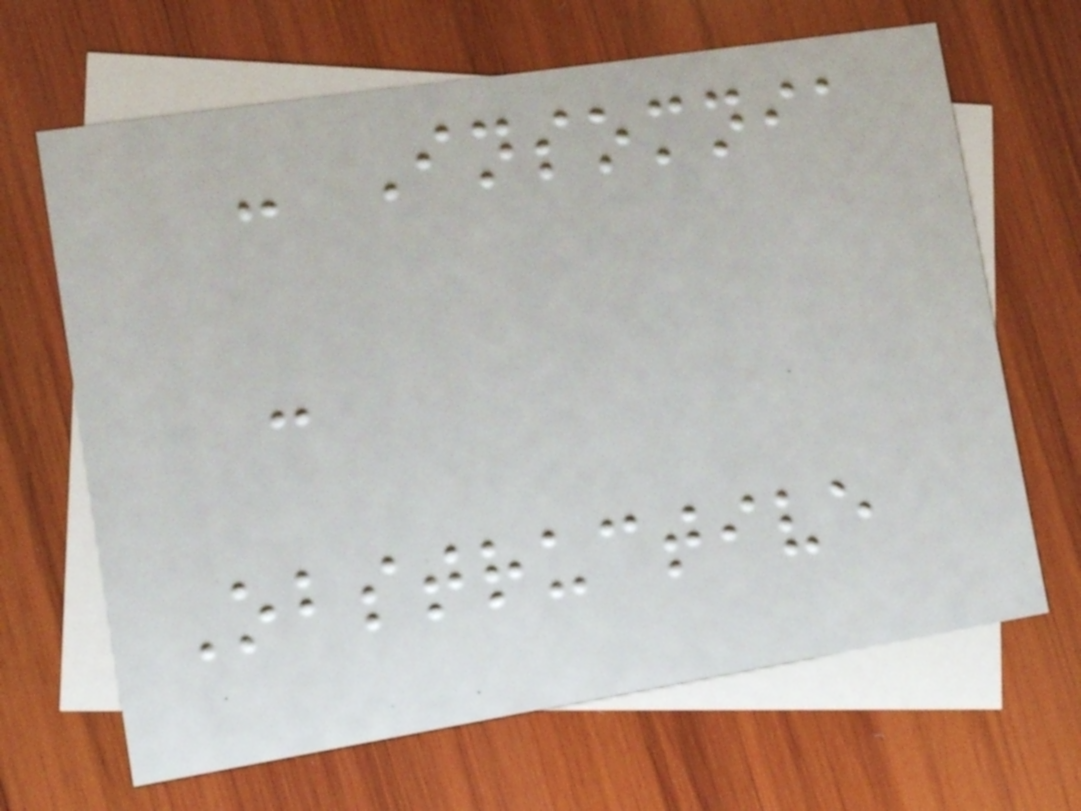- Insomnia
-
Obstructive
